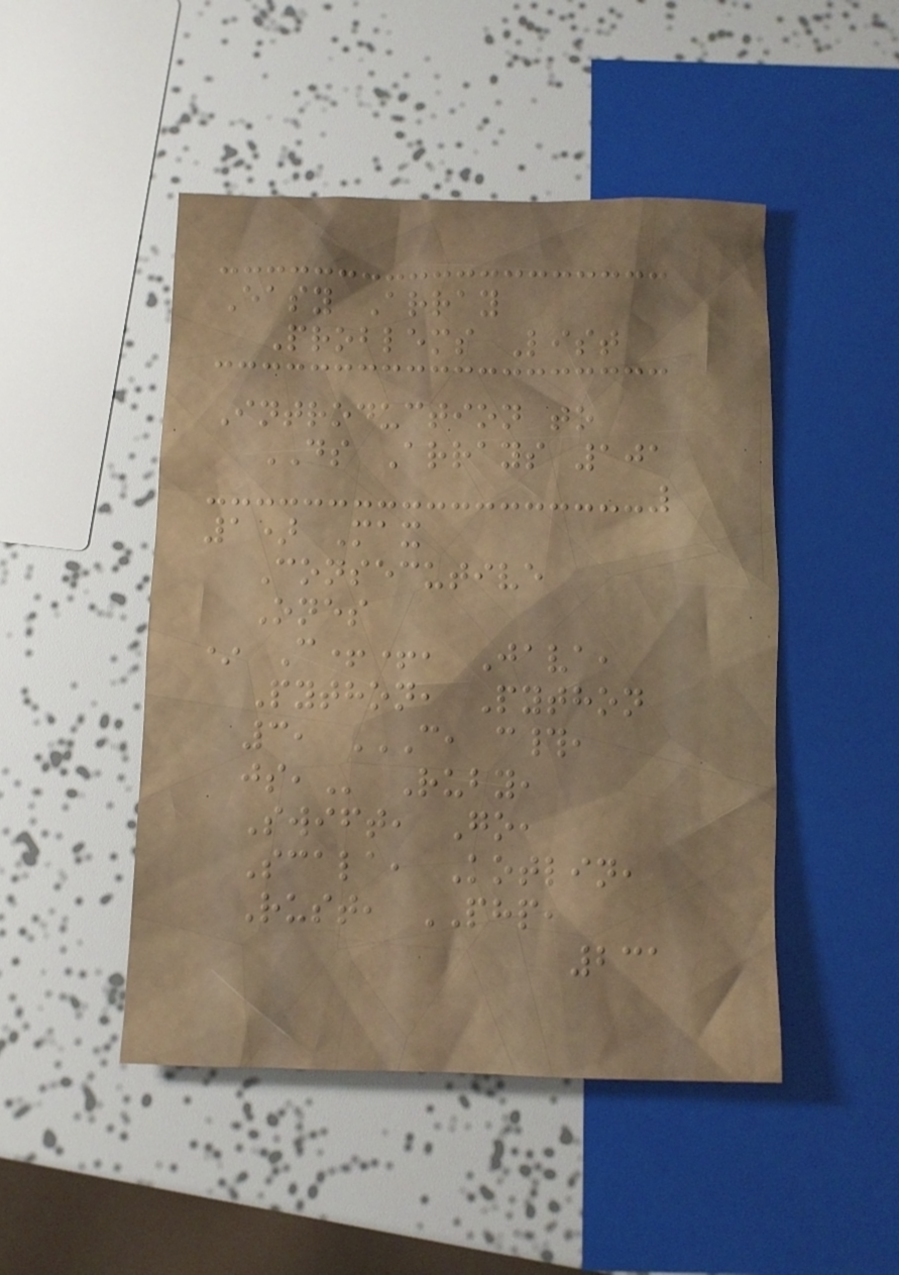Easy Array
Problems List
Introduction to
DS Arrays 101
1) Max
Consecutive
Ones
* C++, Java,
Python, Python
3, C, C#,
JS, Ruby,
Swift, Go,
Scala, Kotlin,
Rust, PHP,
231
